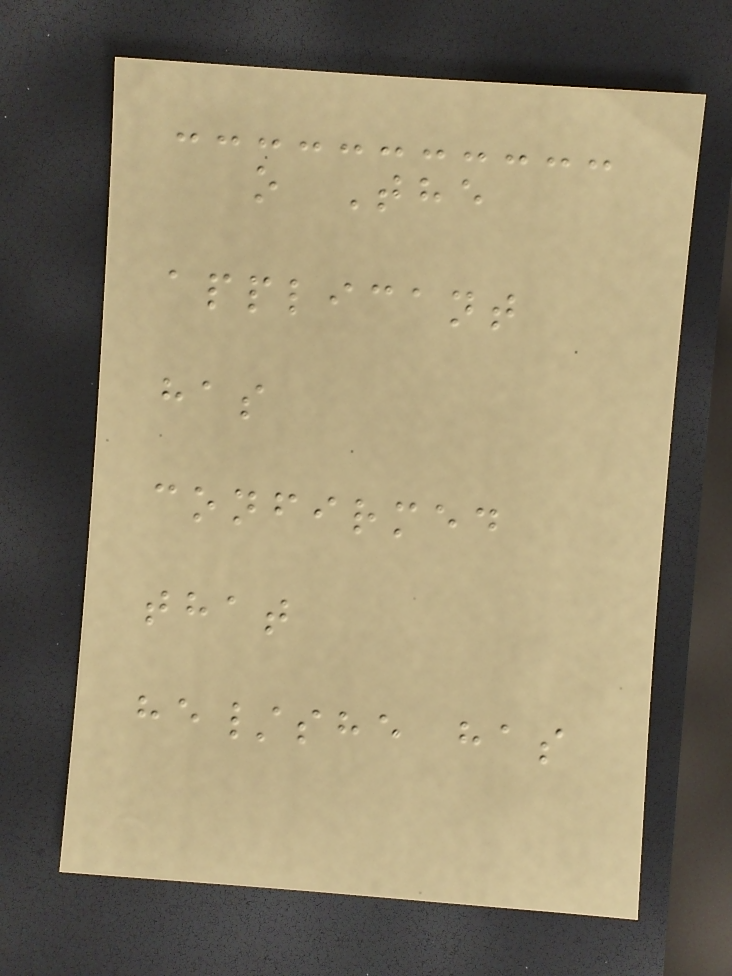o The
applicant
has
confirmed
that
he/she has
